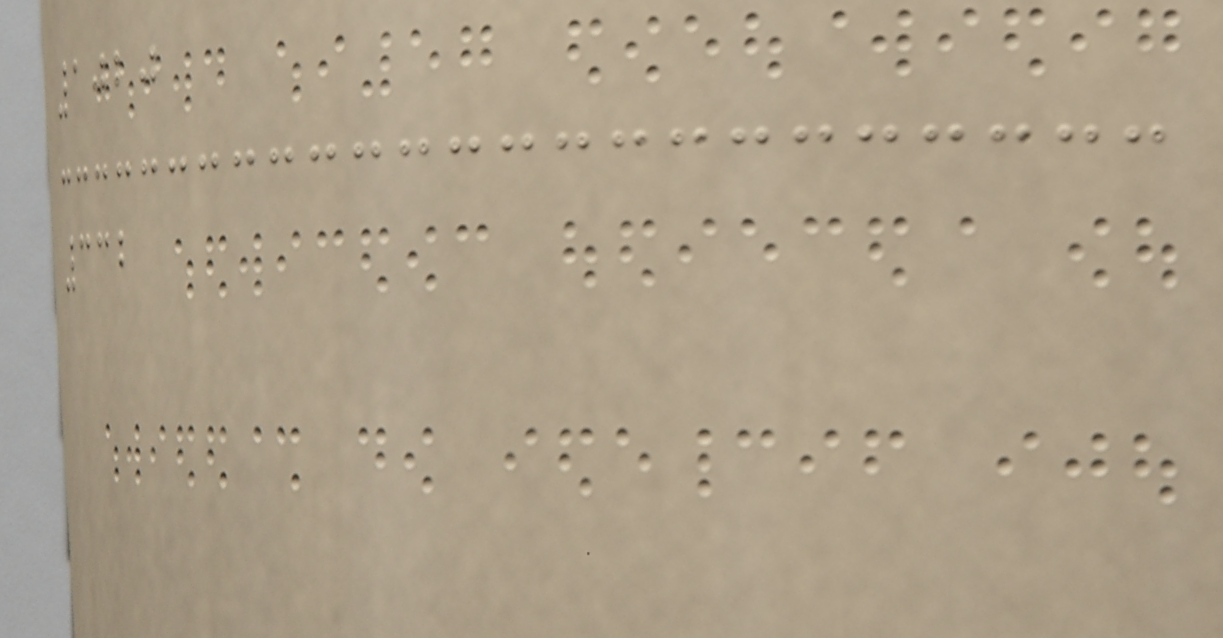1020
332
